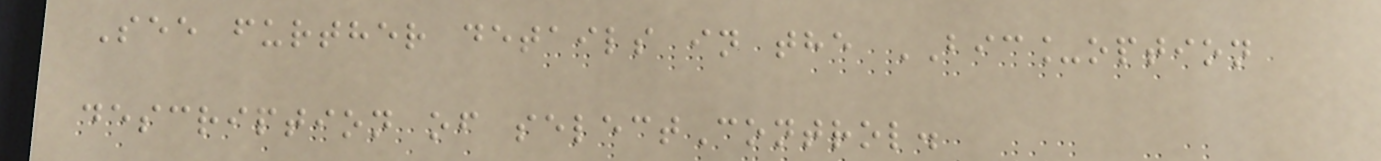See further details in the BIC_option
description of selectControl.
